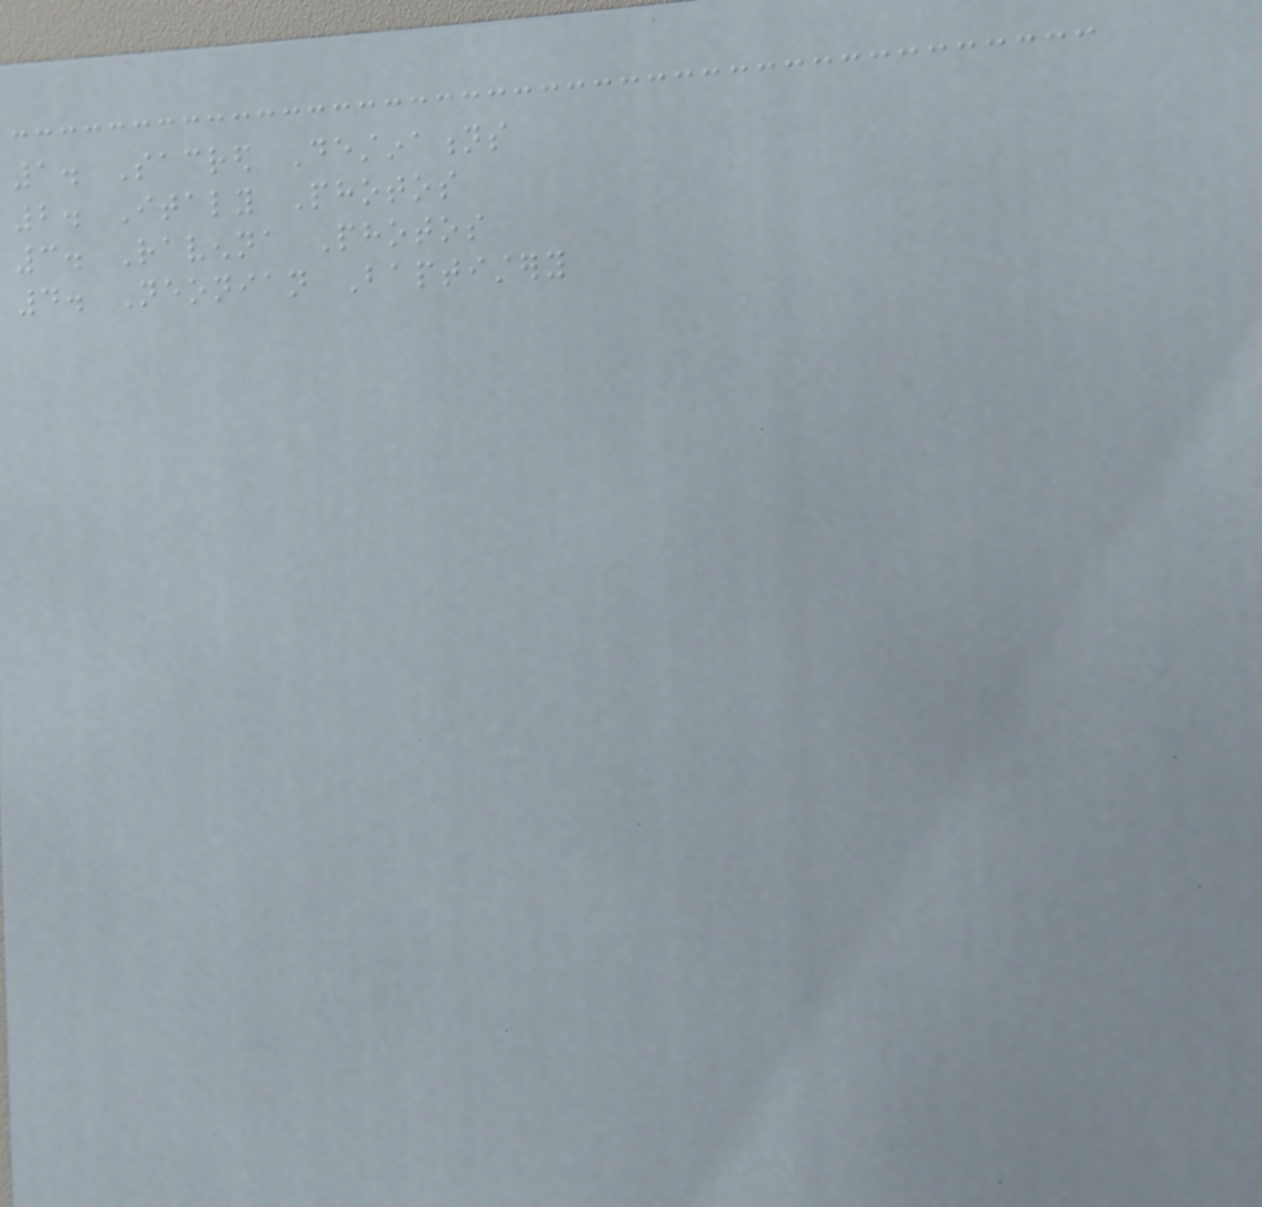1. Sacred Destinations
2. Italy Photos
3. Ravenna Photos
4. Neonian Baptistery
